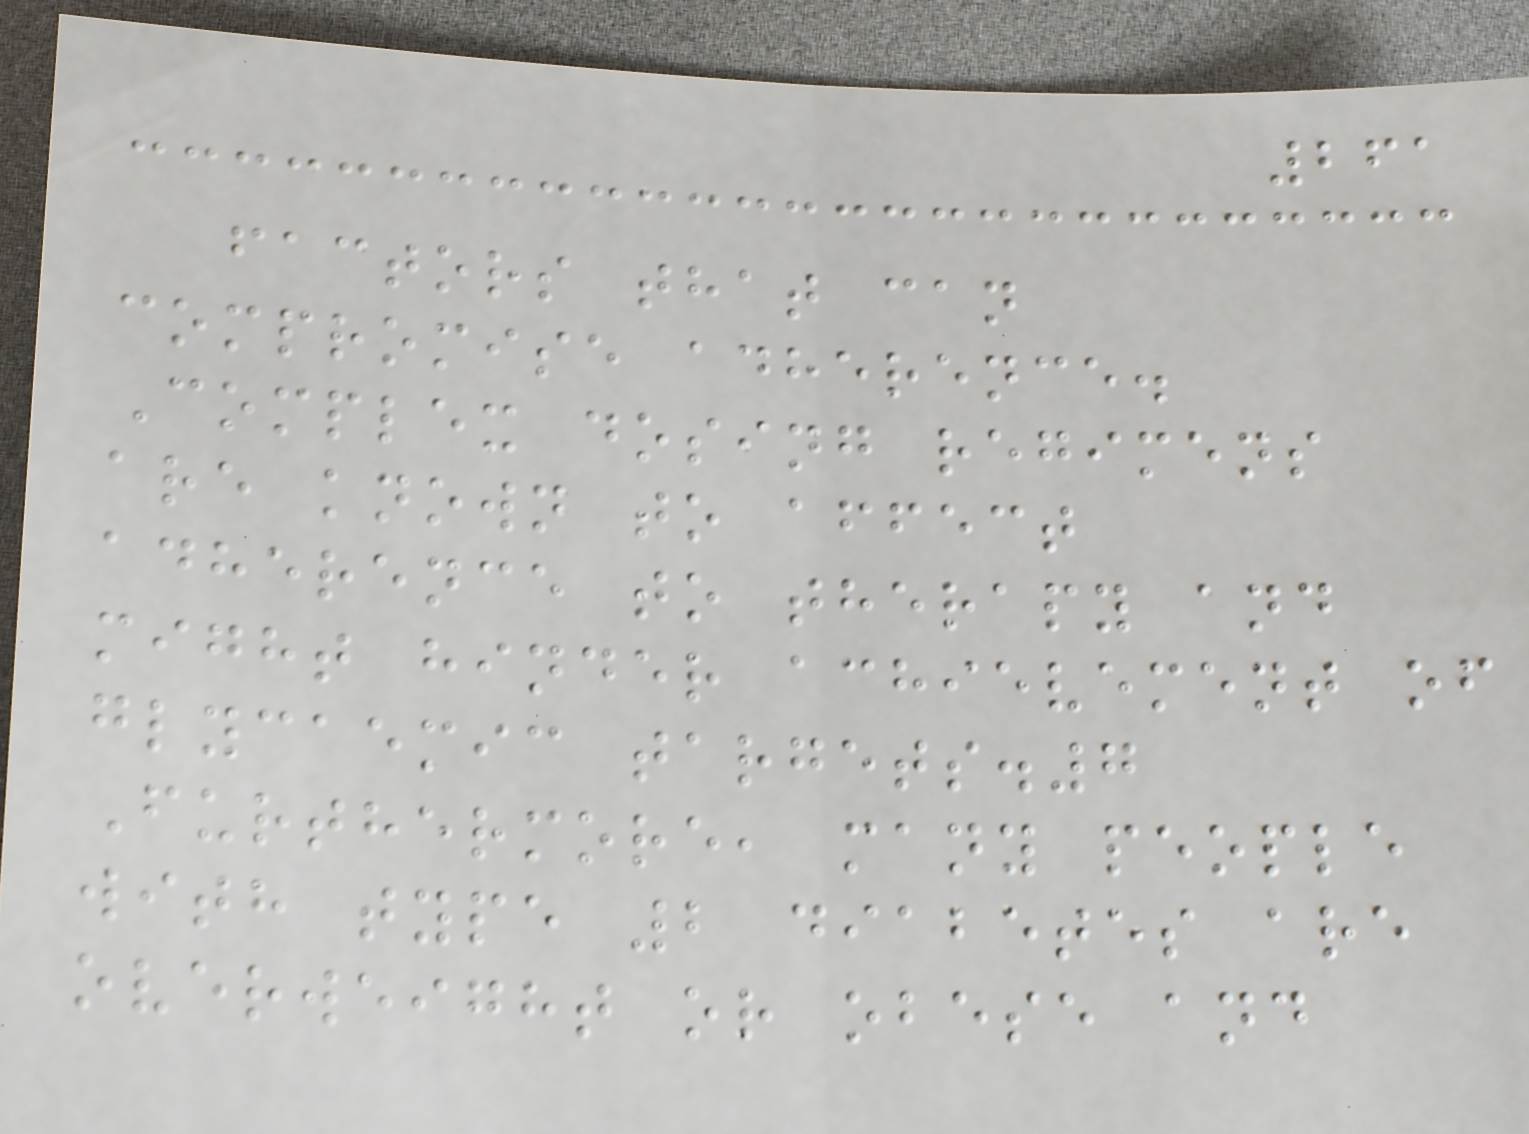261
factors that can
compromise adherence.
Complex dosing regimens
are known to affect
adherence to therapy and
might hinder achievement of
glycaemic targets.7
Furthermore, many people
with type 2 diabetes are
overweight or obese and
